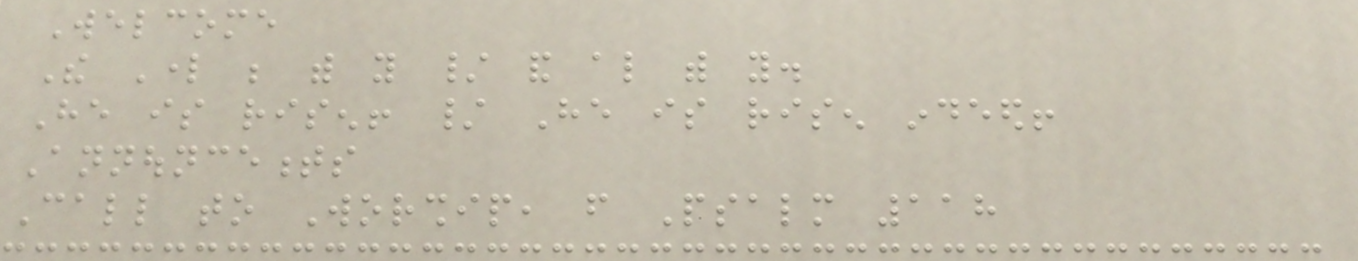Welcome
The Lord be with you / and also with you.
He is risen! / He is risen indeed!
Announcements
Call to Worship, from Psalm 118
